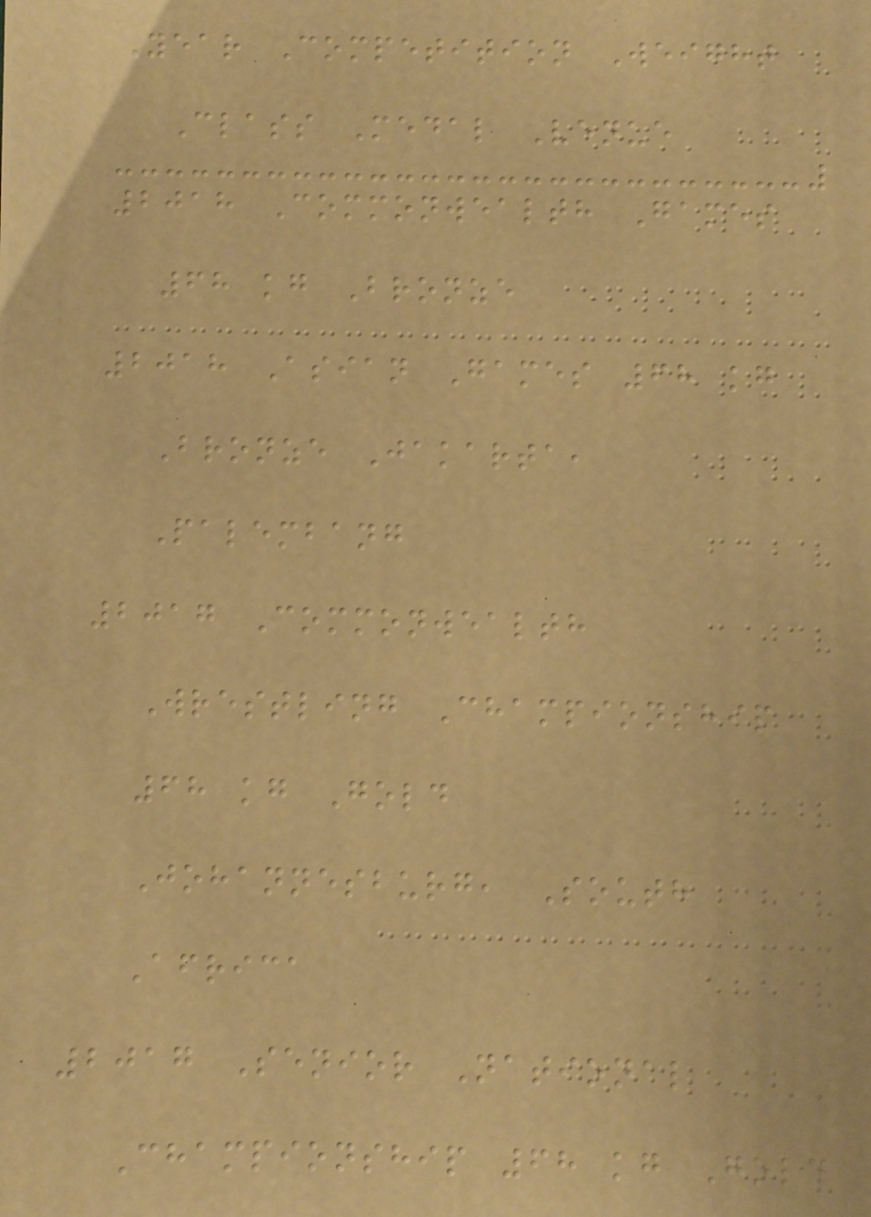Year Competition Weight
Class Medal Venue
2018 Commonwealth Games
68 kg Bronze
2018 Asian Games 68 kg
Bronze Jakarta,
Palembang
2017 Commonwealth
Wrestling Championship
68 kg Gold
Johannesburg, South
Africa
2017 Senior National
Championship 68 kg Gold
